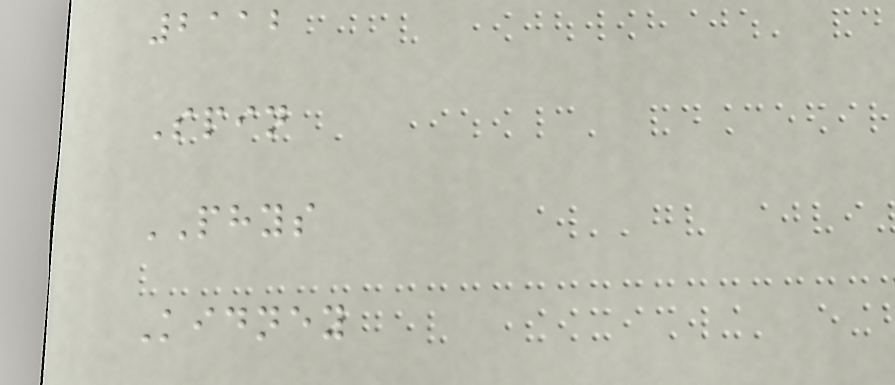2112
Spin
PHYS
Kidney
